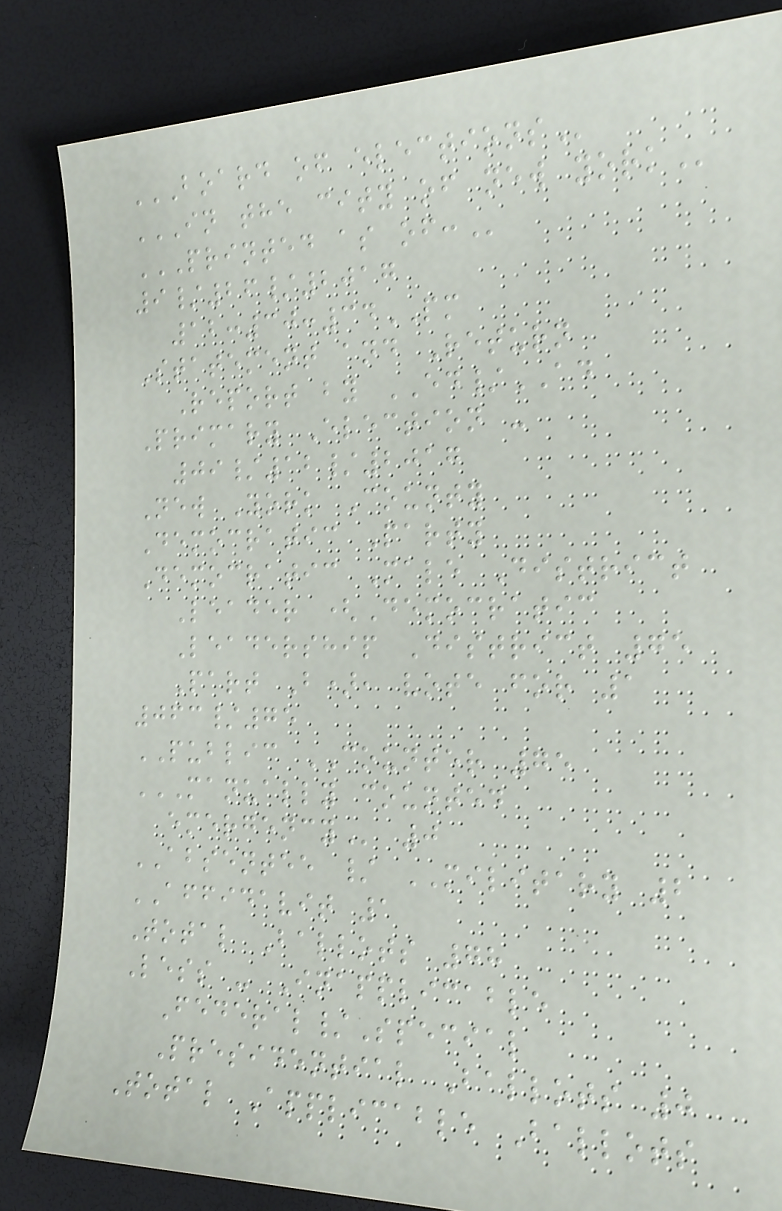BOARD OF ELECTIONS
IN THE CITY OF NEW YORK
PRINTED AS OF:
9/26/2017
12:30:34PM
Statement and Return
Report by ED/AD
Primary Election -
09/12/2017
New York County
Democratic Party
Democratic Male District
Leader (Democratic
Leadership District 75
Part B), vote for 1
063/75
PUBLIC COUNTER 75
MANUALLY COUNTED
EMERGENCY 0
ABSENTEE / MILITARY 2
AFFIDAVIT 1
Total Ballots 78
Less - Inapplicable
Federal/Special
Presidential Ballots 0
Total Applicable Ballots
